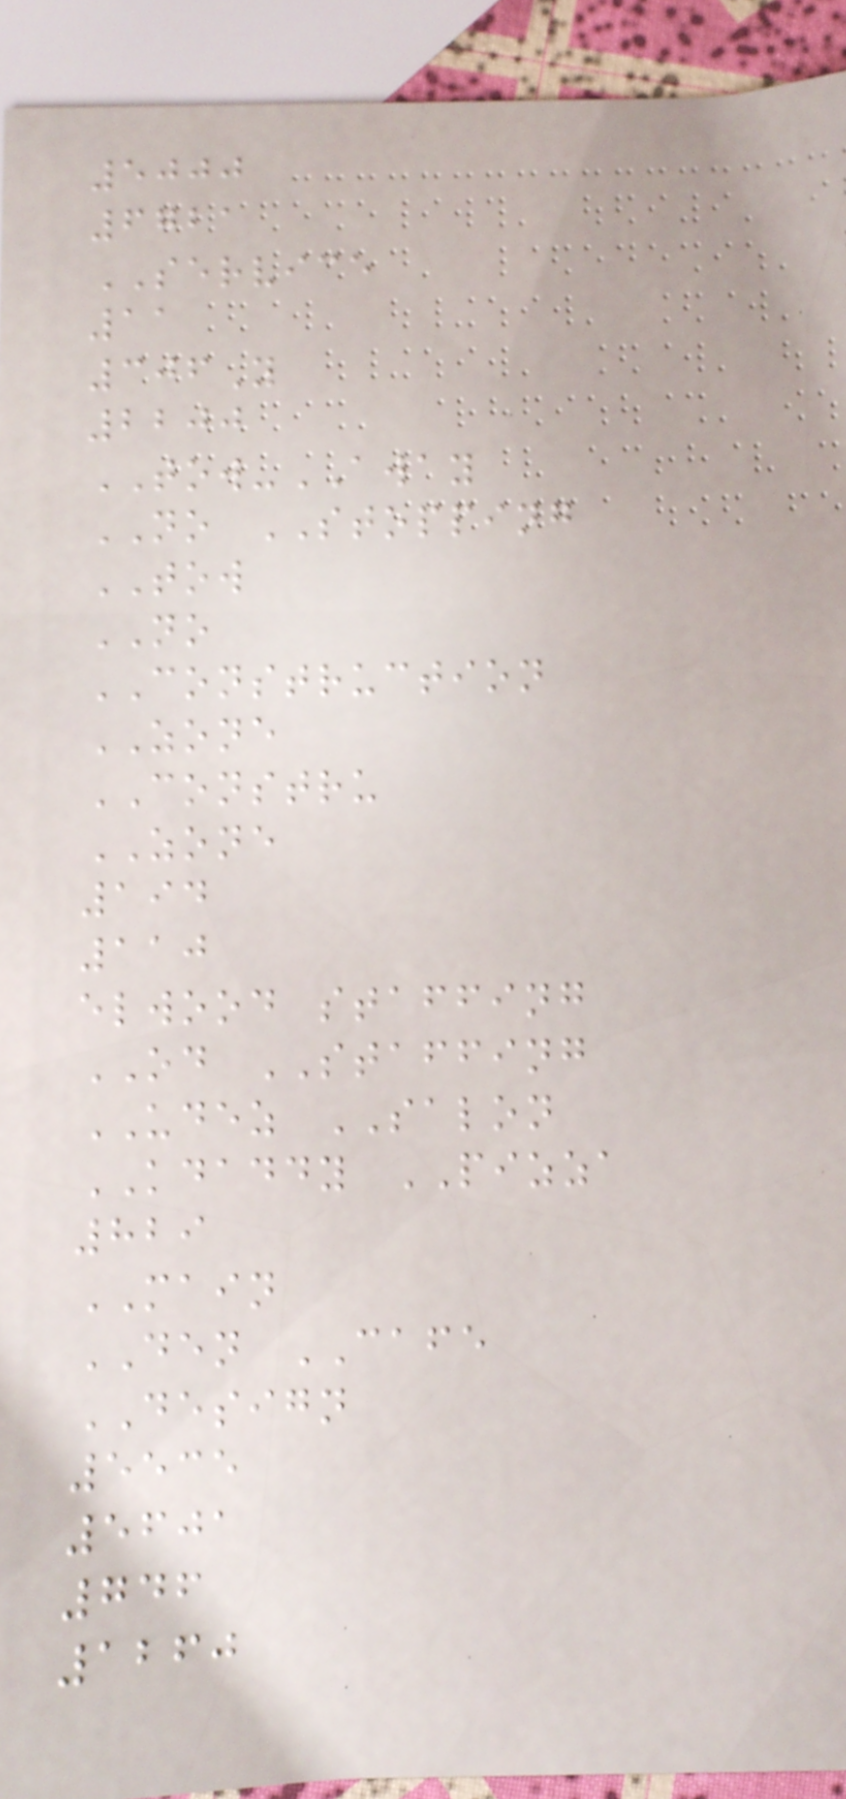5000
6721
SERVICE
11
306Y
2200
TOW-AWAY
NO STOPPING
TOW
NO
CONSTRUCTION
ZONE
CONSTRU
ZONE
194
110
elwood staffing
OD STAFFING
UDEZ SALON
KDADDY PIZZA
829
MAIN
DEN CAFE
DESIGN
5535
5601
746
1260
